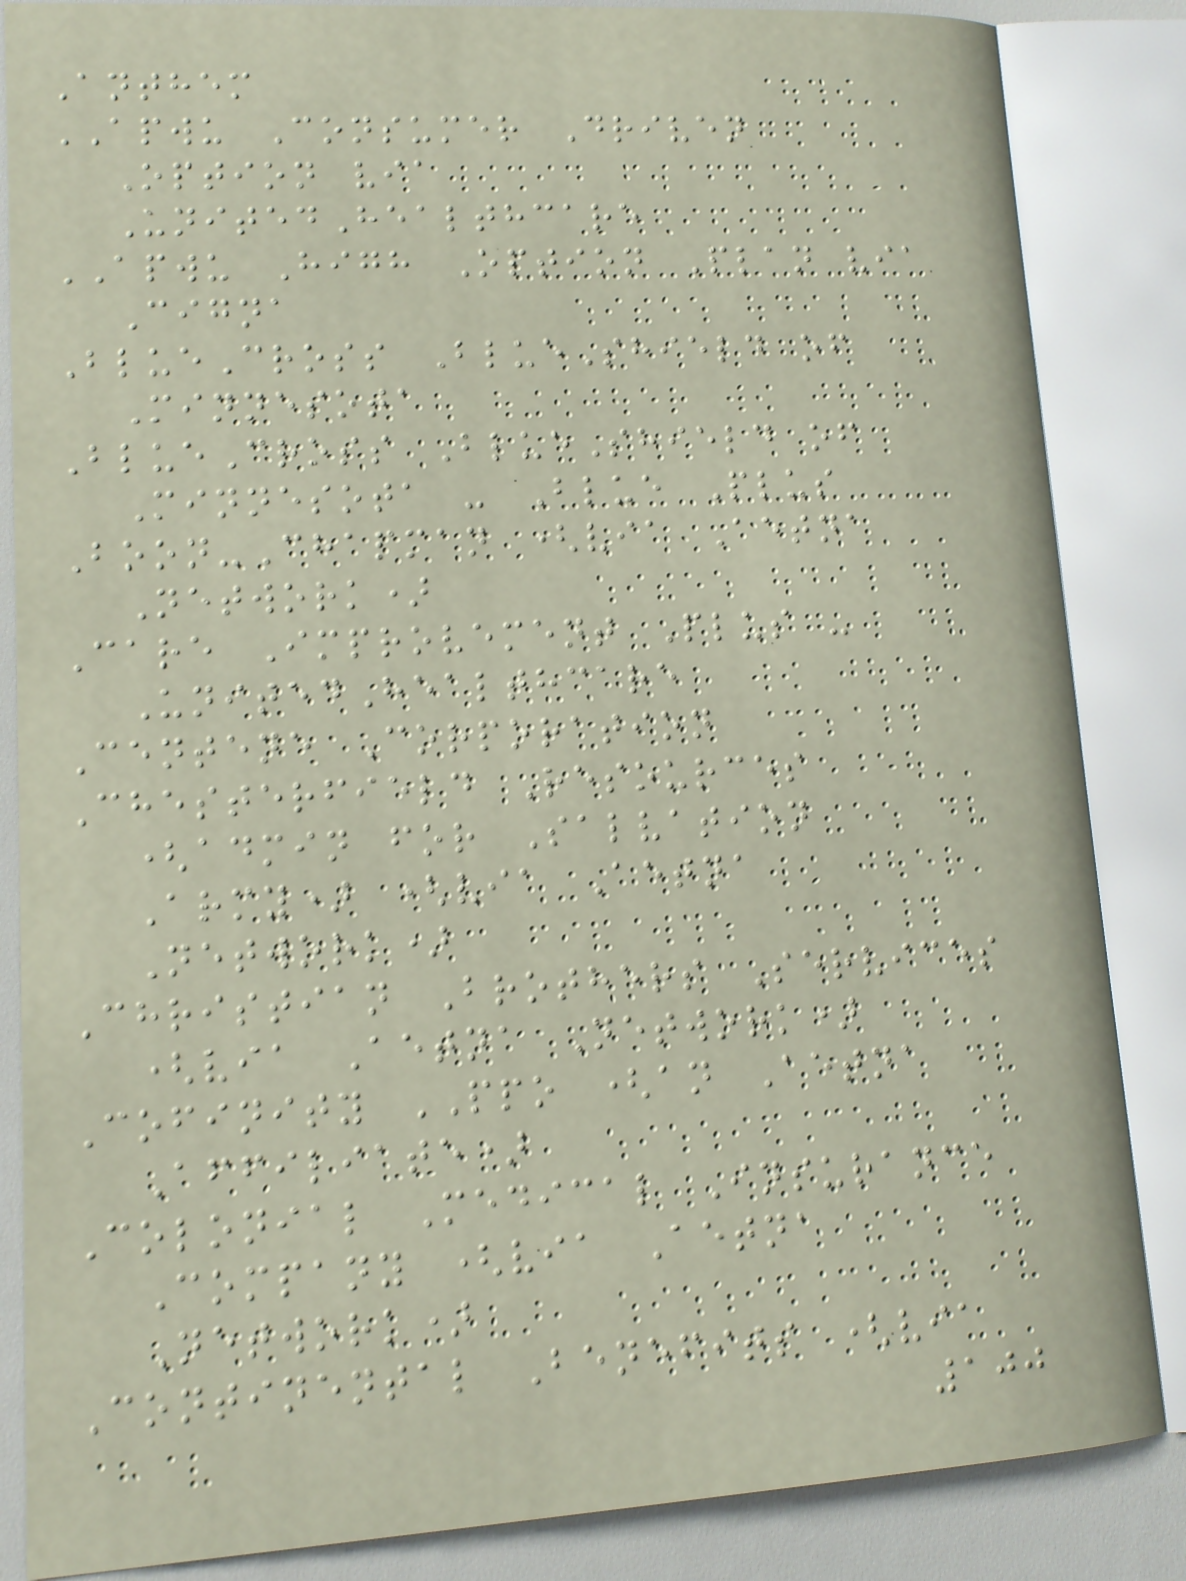Anthem
APWU Consumer Driven
Option via
UnitedHealthcare
APWU High Option Plan via
Cigna
BlueCross BlueShield of
Minnesota
BlueCross BlueShield of
Minnesota - Blue Plus
Boon-Chapman (via Aetna
Network)
Care Improvement Plus -
UnitedHealthcare
Centene Corporation
Chesterfield Resources
(admin for Salvation
Army) (via Aetna
Network)
Christian Brothers Services
(via Aetna Network)
Cofinity PPO (an Aetna
Affiliate)
Colonial Medical Insurance
Company (via Aetna
Network)
Continental Benefits (via
100
